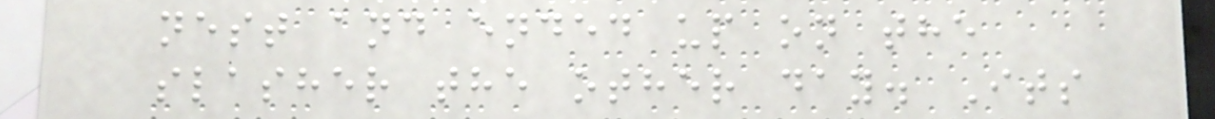nest and ended up on the
slasher the other day. Its
